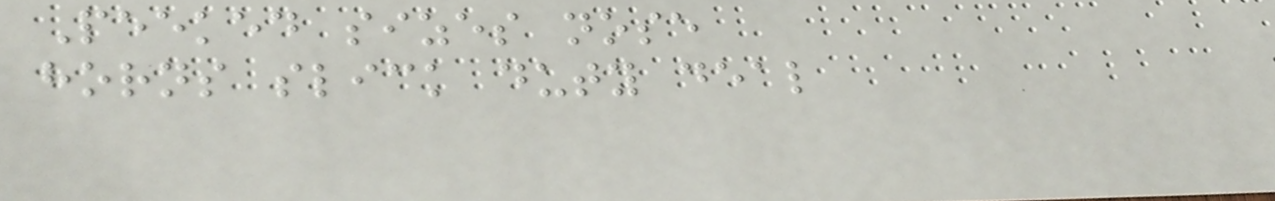Peeked sizes nose
horns slick duty deal
